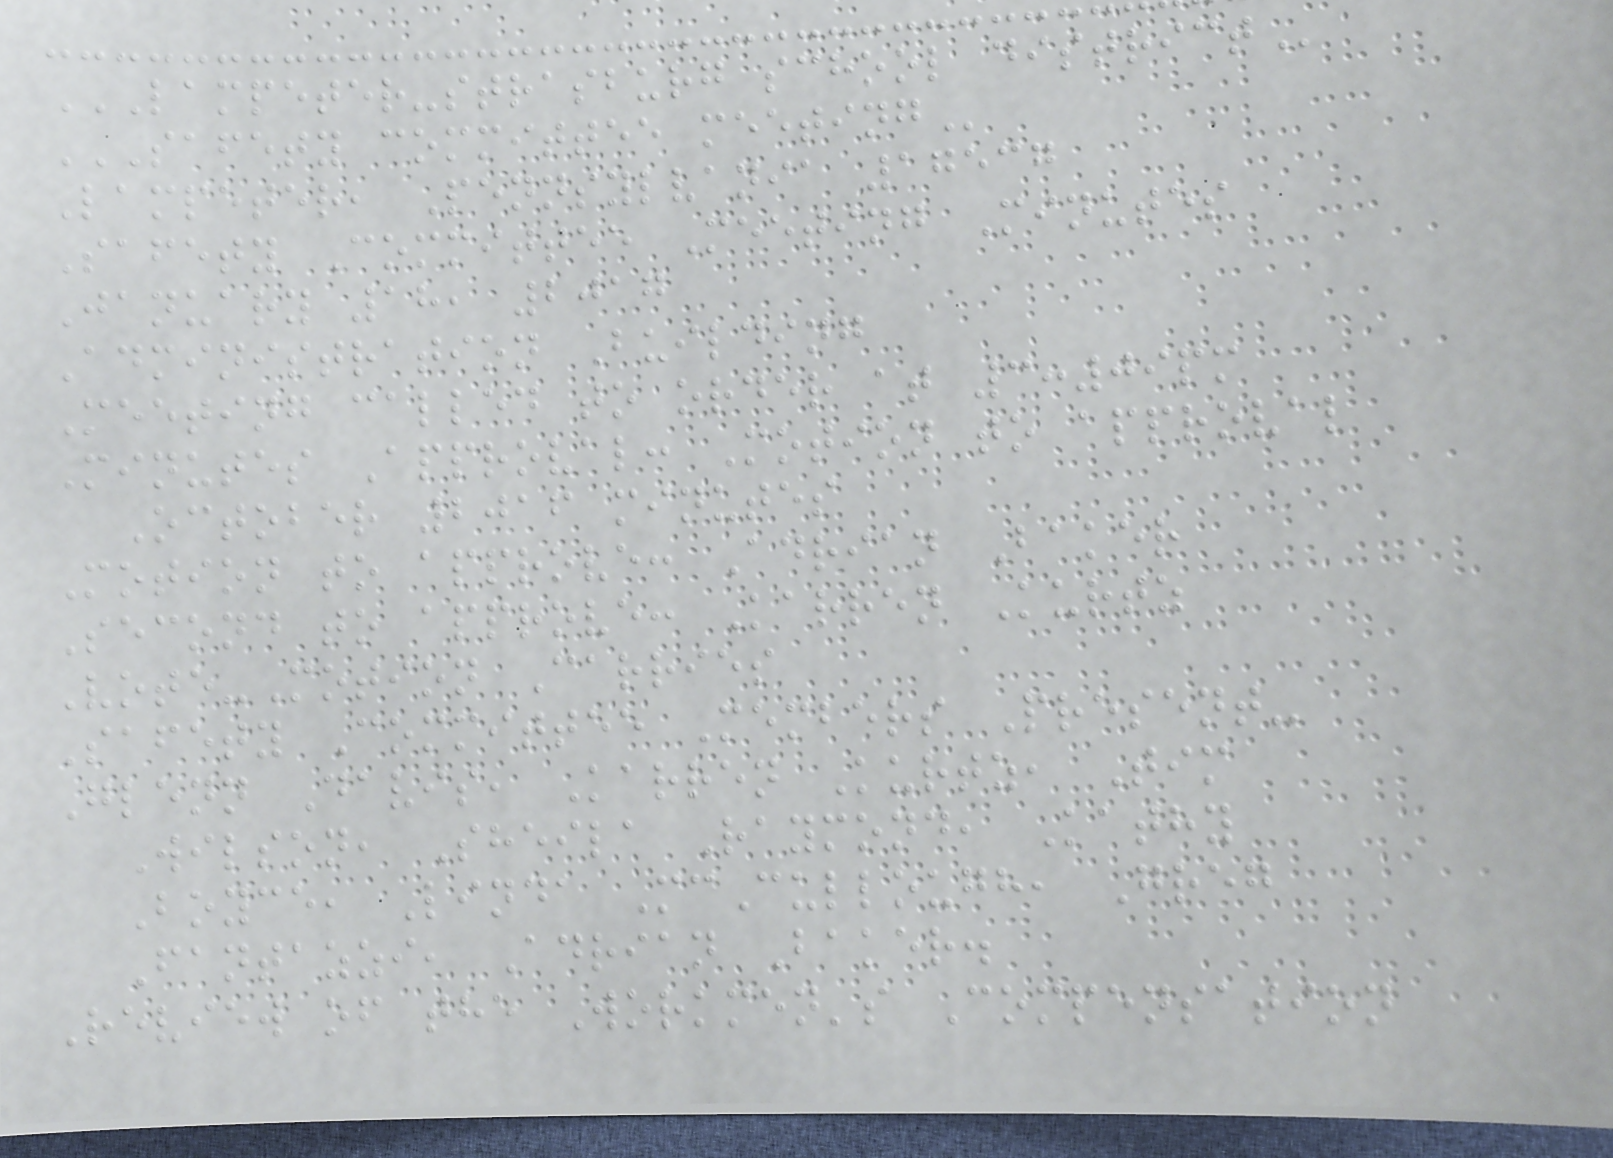LAMPETER-STRASBURG SCHOOL DISTRICT
SAFETY COMMITTEE MEETING
Lampeter, Pennsylvania 17537
Safety Committee Meeting Minutes
January 18, 2017
Administration Building
Meeting called to order at 3:09pm
Minutes Approval: Motion to approval
October 2016 minutes
Motion to approve: Adrian Baker
Second to approve: Karren Kurtz
Vote-Motion Carries
Safety Committee Members Present-
Glenn Davis, Karren Kurtz, Tim
Wilson, Sheila Raymond, Kathy
Boyce, Linda McCullough, Greg
Fantazzi, Adrian Baker.
Review of the Workmen's Compensation
